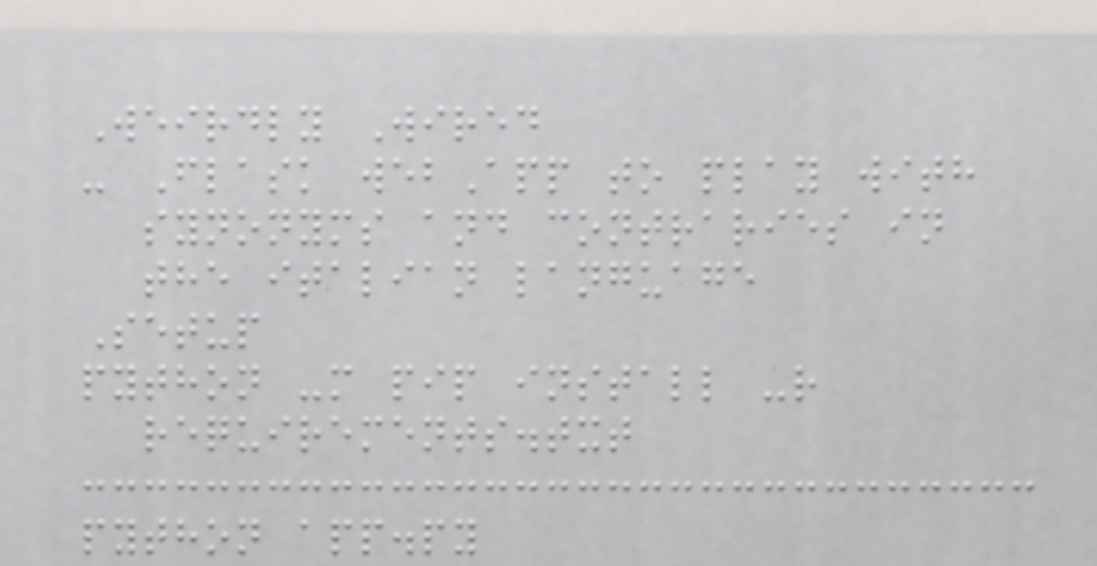Weirdly Wired
- Flask webApp to play with
synonyms and contraries in
the italian language
Setup
python -m pip install -r
requirements.txt
python app.py
